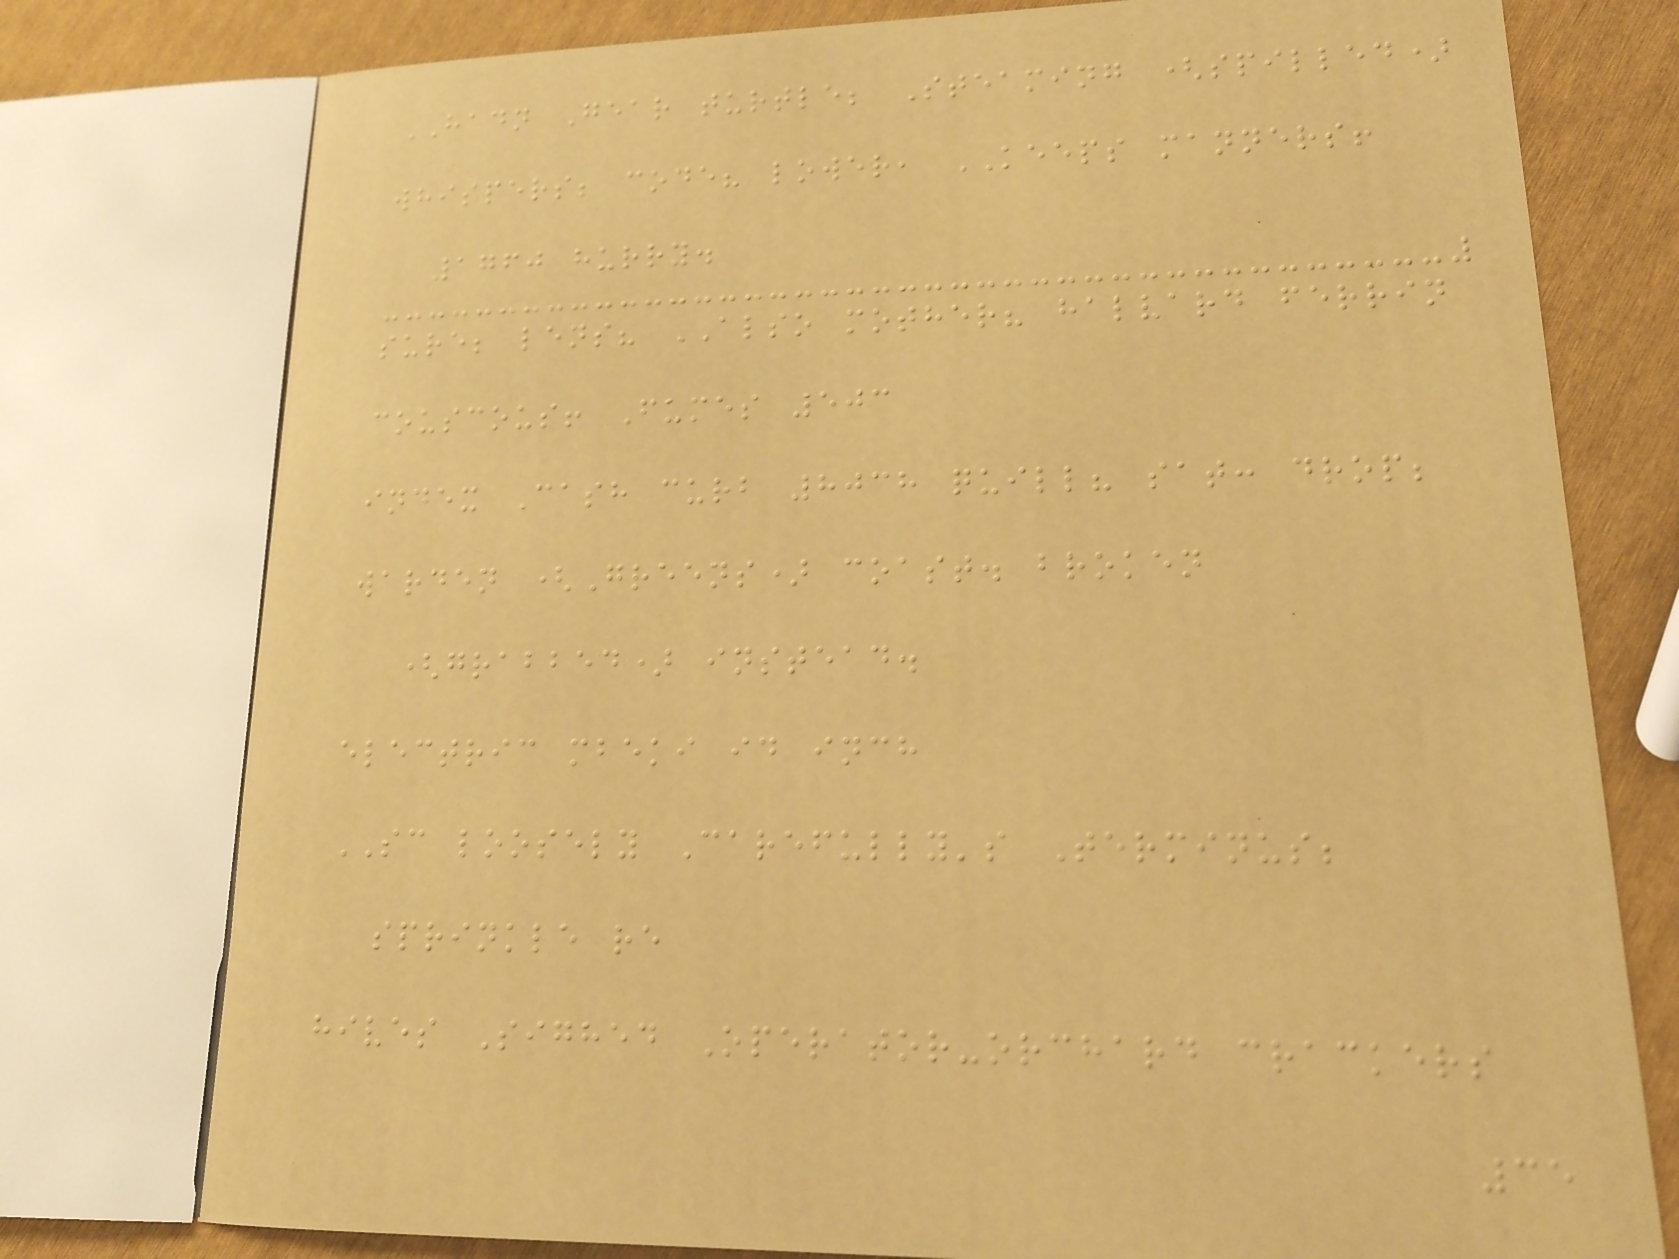HADN Gear turtle; Steaming (spilled)
whispers; code? lower, KEEPS manners!
1760 hurry.
sure; lens? ALSO mother? halvard ferrin
couscous! Fumes 503
index Cash curb 8038 quill? sat: drop;
warden (Greens) coast. broken
(grabbed) instead.
electric mbeki id inch
SC loosely Carefully's Terminus;
sprinkle re
hives Sighed Operator-orchard crackers
35
